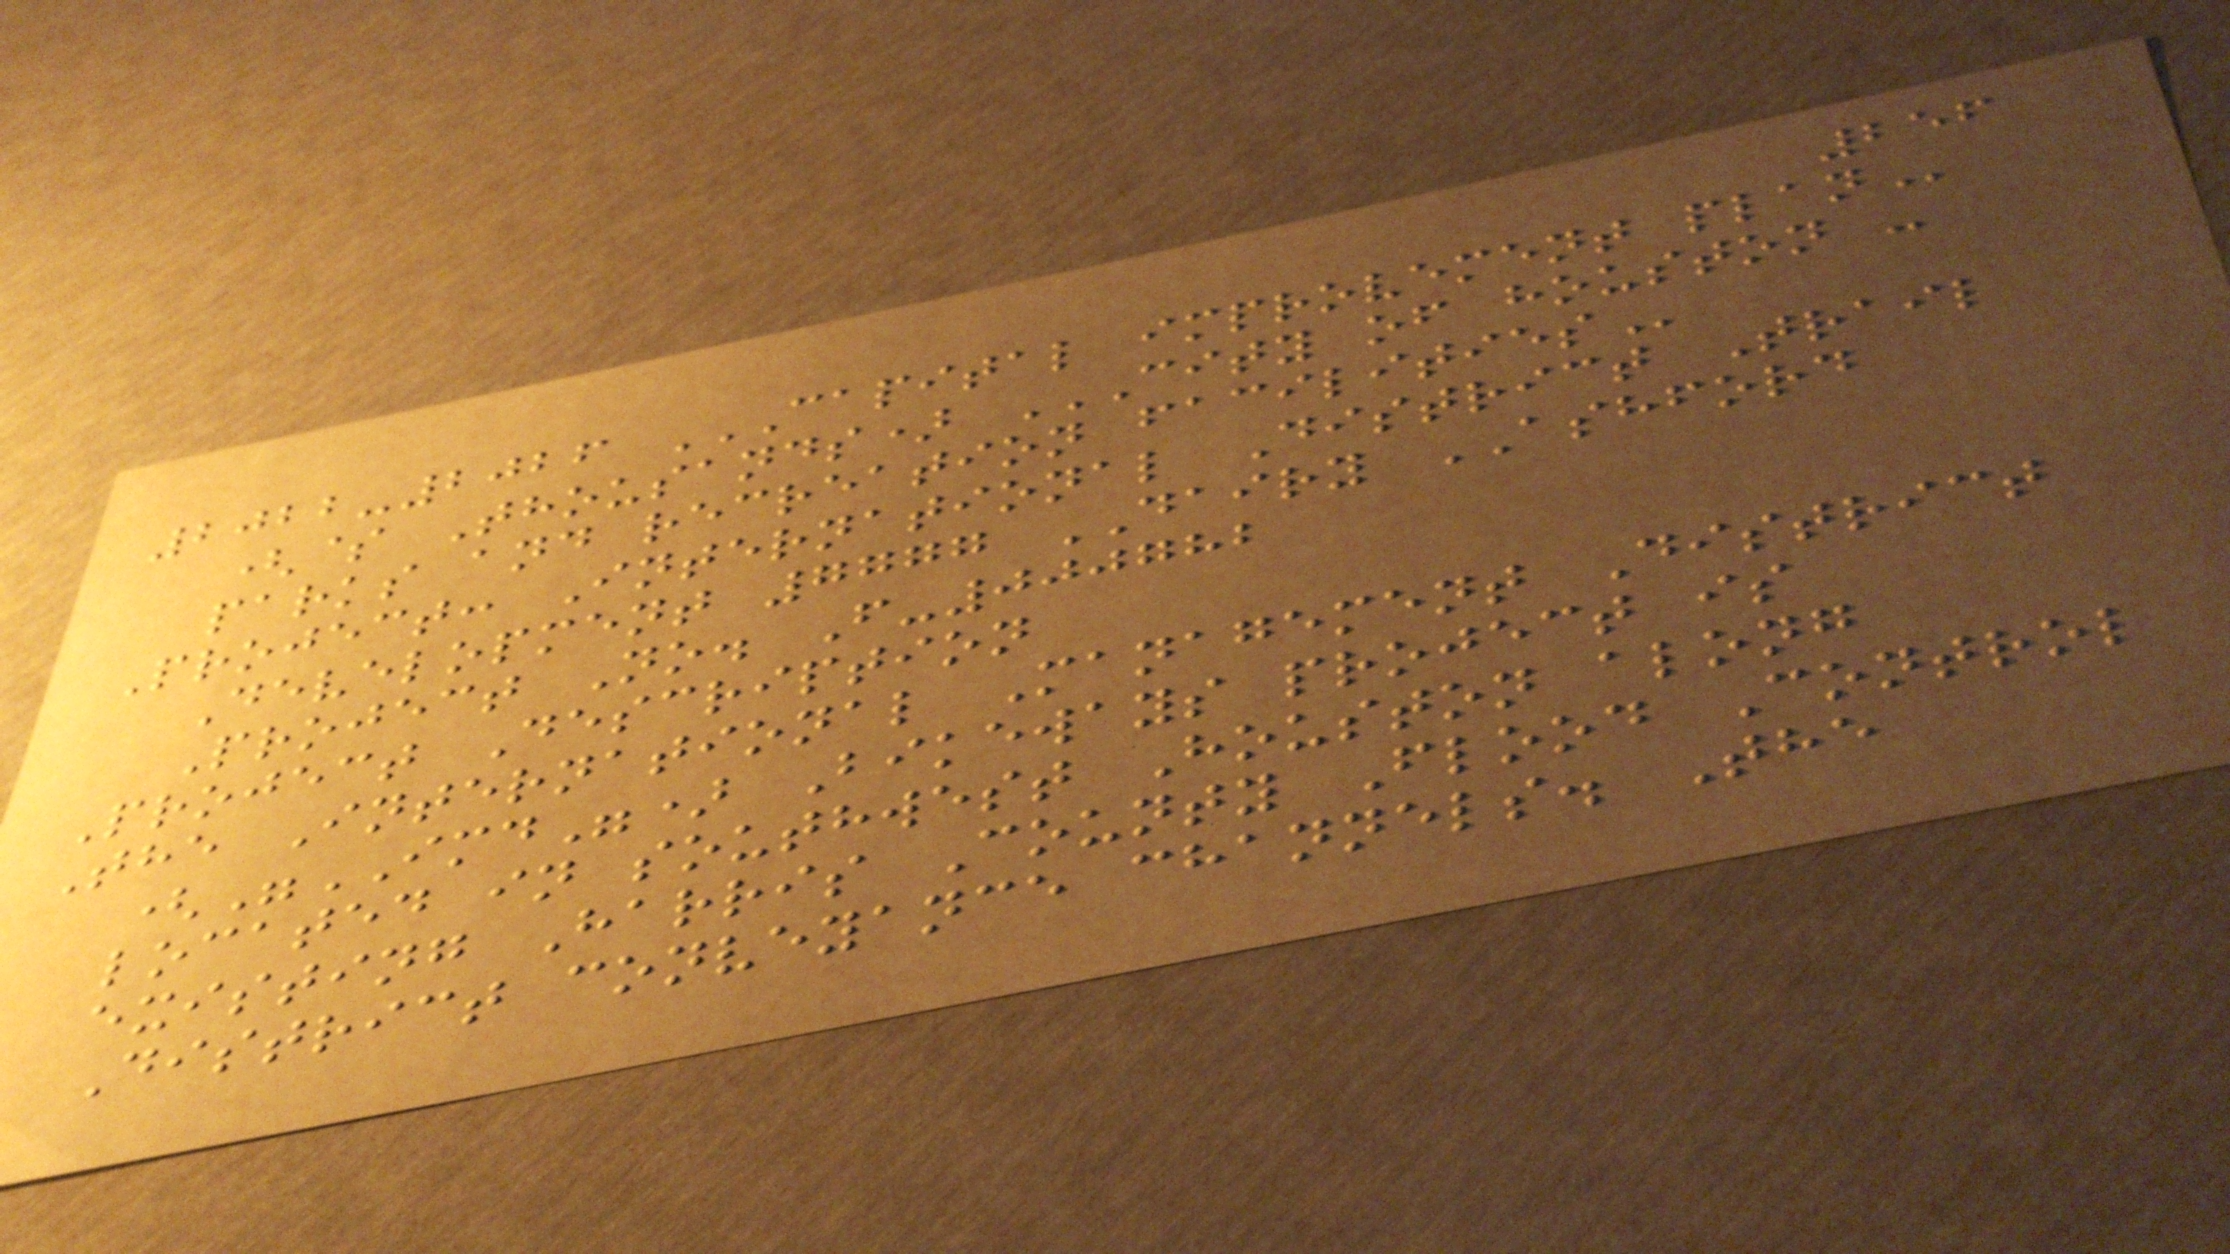256
2022-2026 CAPITAL IMPROVEMENT PLAN
($ Thousands) CITY OF HOUSTON -
PARKS AND RECREATION FACILITIES
Project: International District Trail
Development 7777 DAIRY ASHFORD
Project No. F-000782
Project Description
The International Management District
("IMD") Bikeways project is
located in southwest Houston along
existing Harris County Flood Control
District conveyance channels. The
